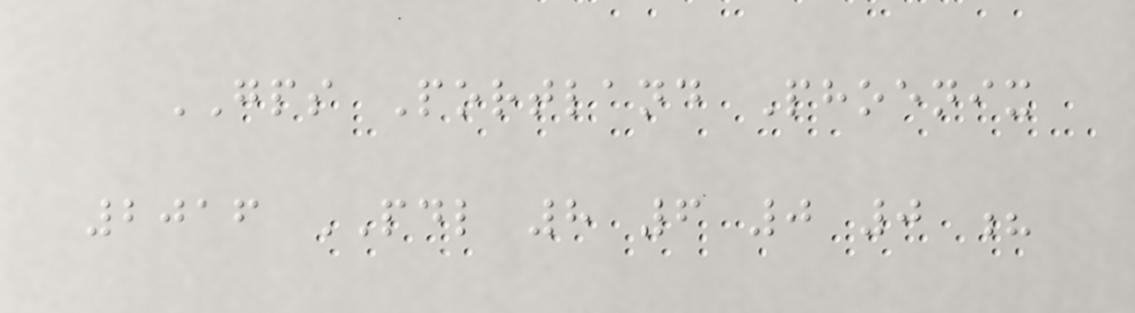GPS Portland Phoenix
2016 PDL 8 6 0 0 ?
